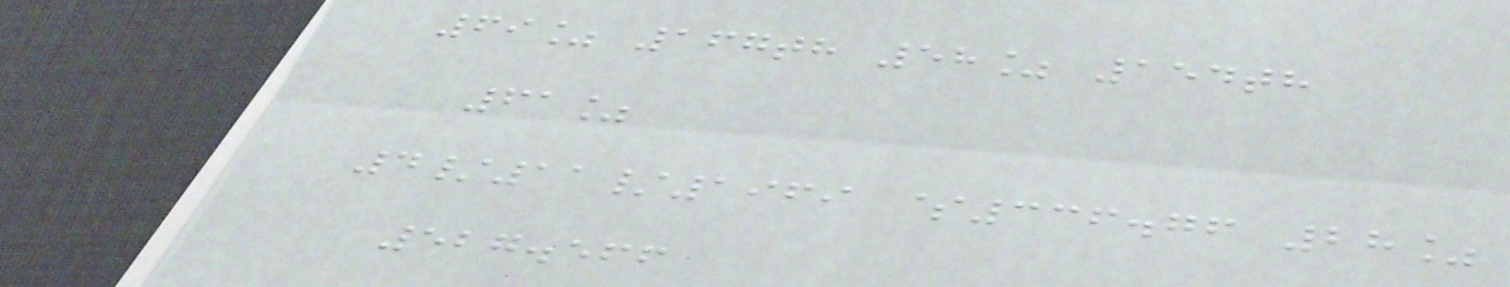69% 167th 58% 154th
61%
4/11/1969 $336.76 28%
527.566
